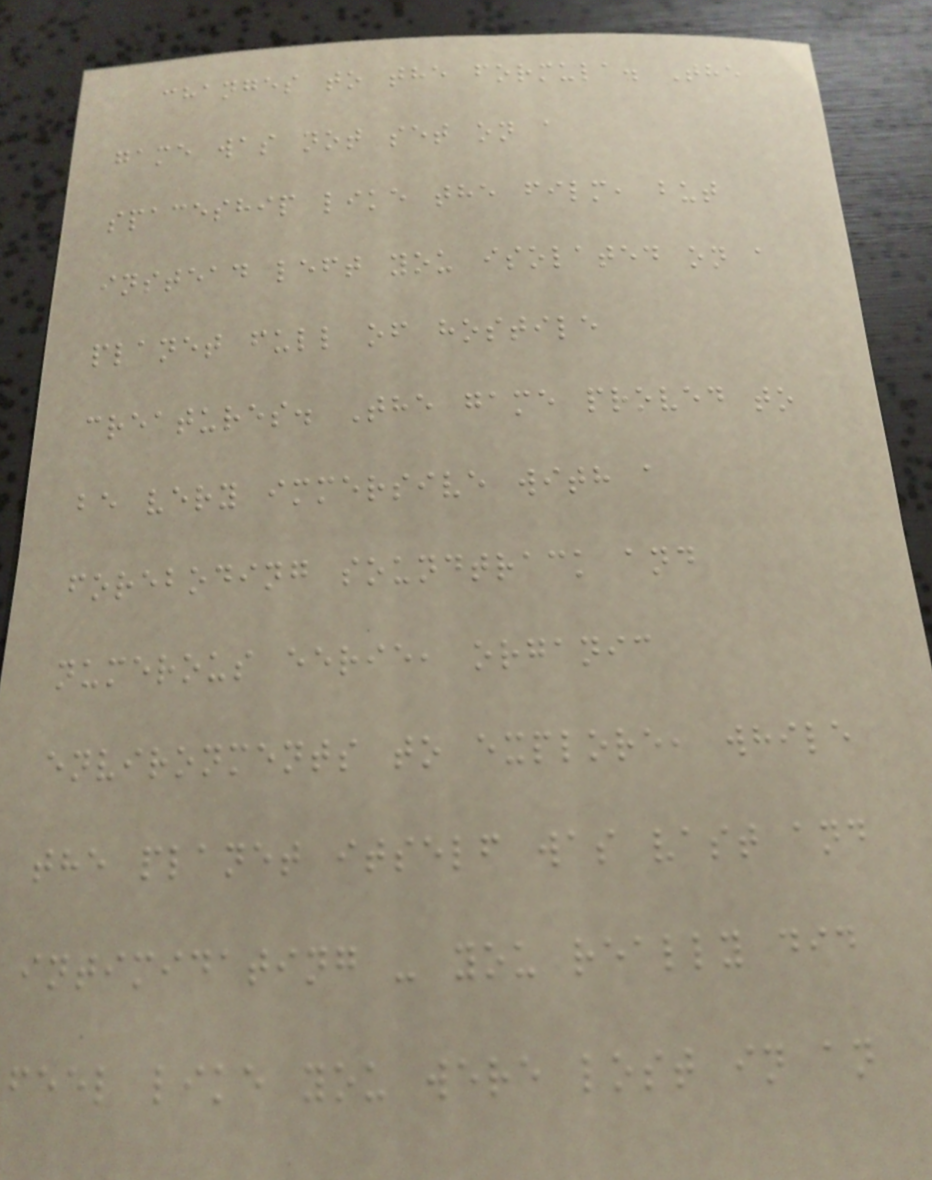changes to the formula. The
game was not set on a
spaceship like the film, but
instead left you isolated on a
planet full of hostile
creatures. The game proved to
be very immersive with a
foreboding soundtrack and
numerous eerie, organic
environments to explore, while
the planet itself was vast and
intimidating - you really did
feel like you were lost in an
